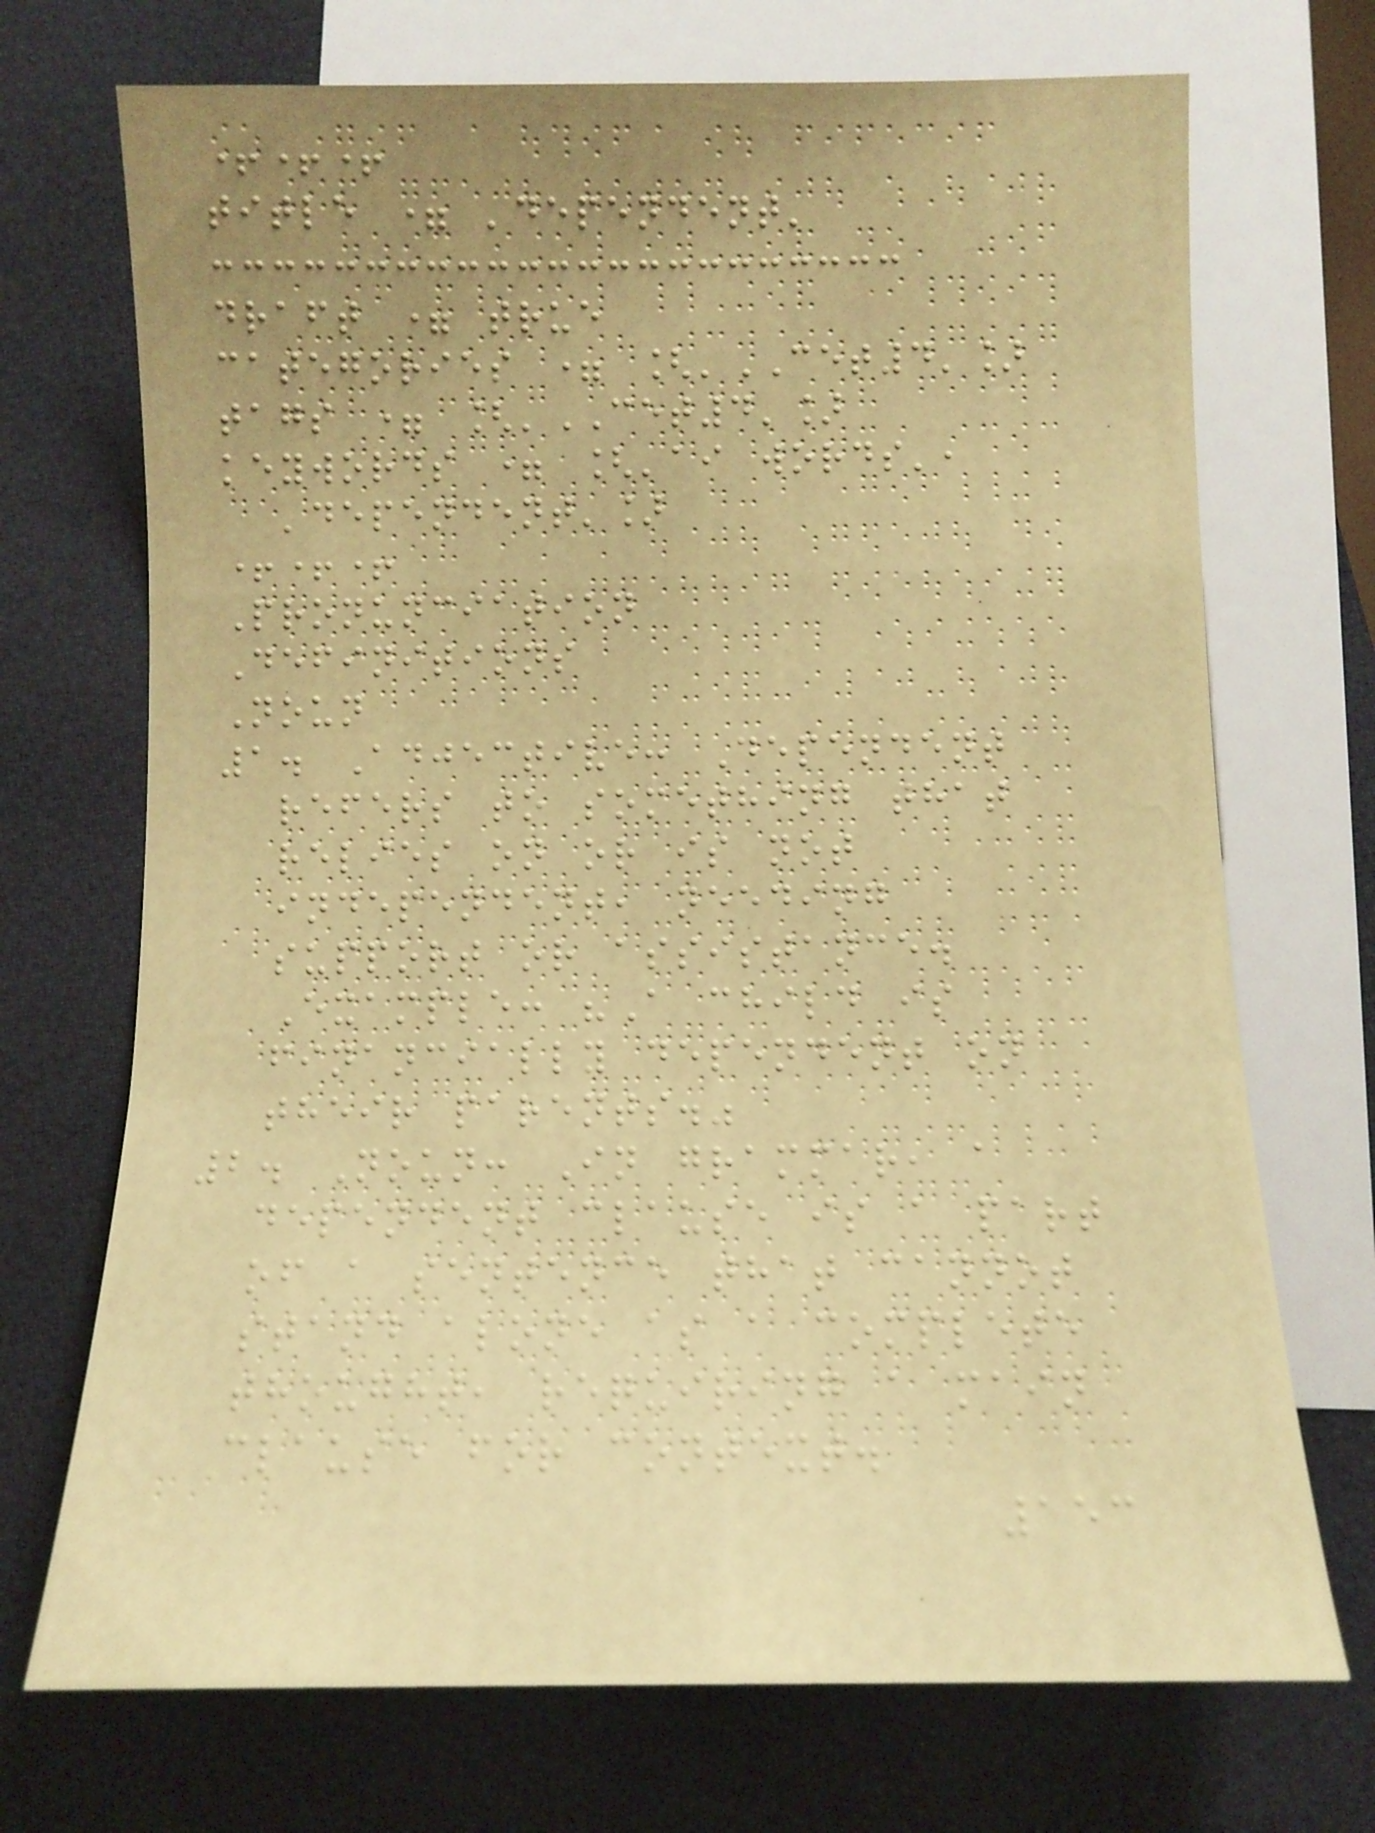+++
title = 'dependent'
draft = true
categories = ['CET4']
tags = ['CET4']
keywords = ['ai words',
'dependent']
+++
Pronunciation
Definitions
Noun
1. Adjective: Dependent
refers to something that
relies on or is not
independent, needing
support or assistance.
Example: "A child is
financially dependent on
their parents."
2. Noun: In grammar, a
dependent clause is a part
of a sentence that cannot
stand alone as a complete
thought, requiring a main
clause for context.
153
